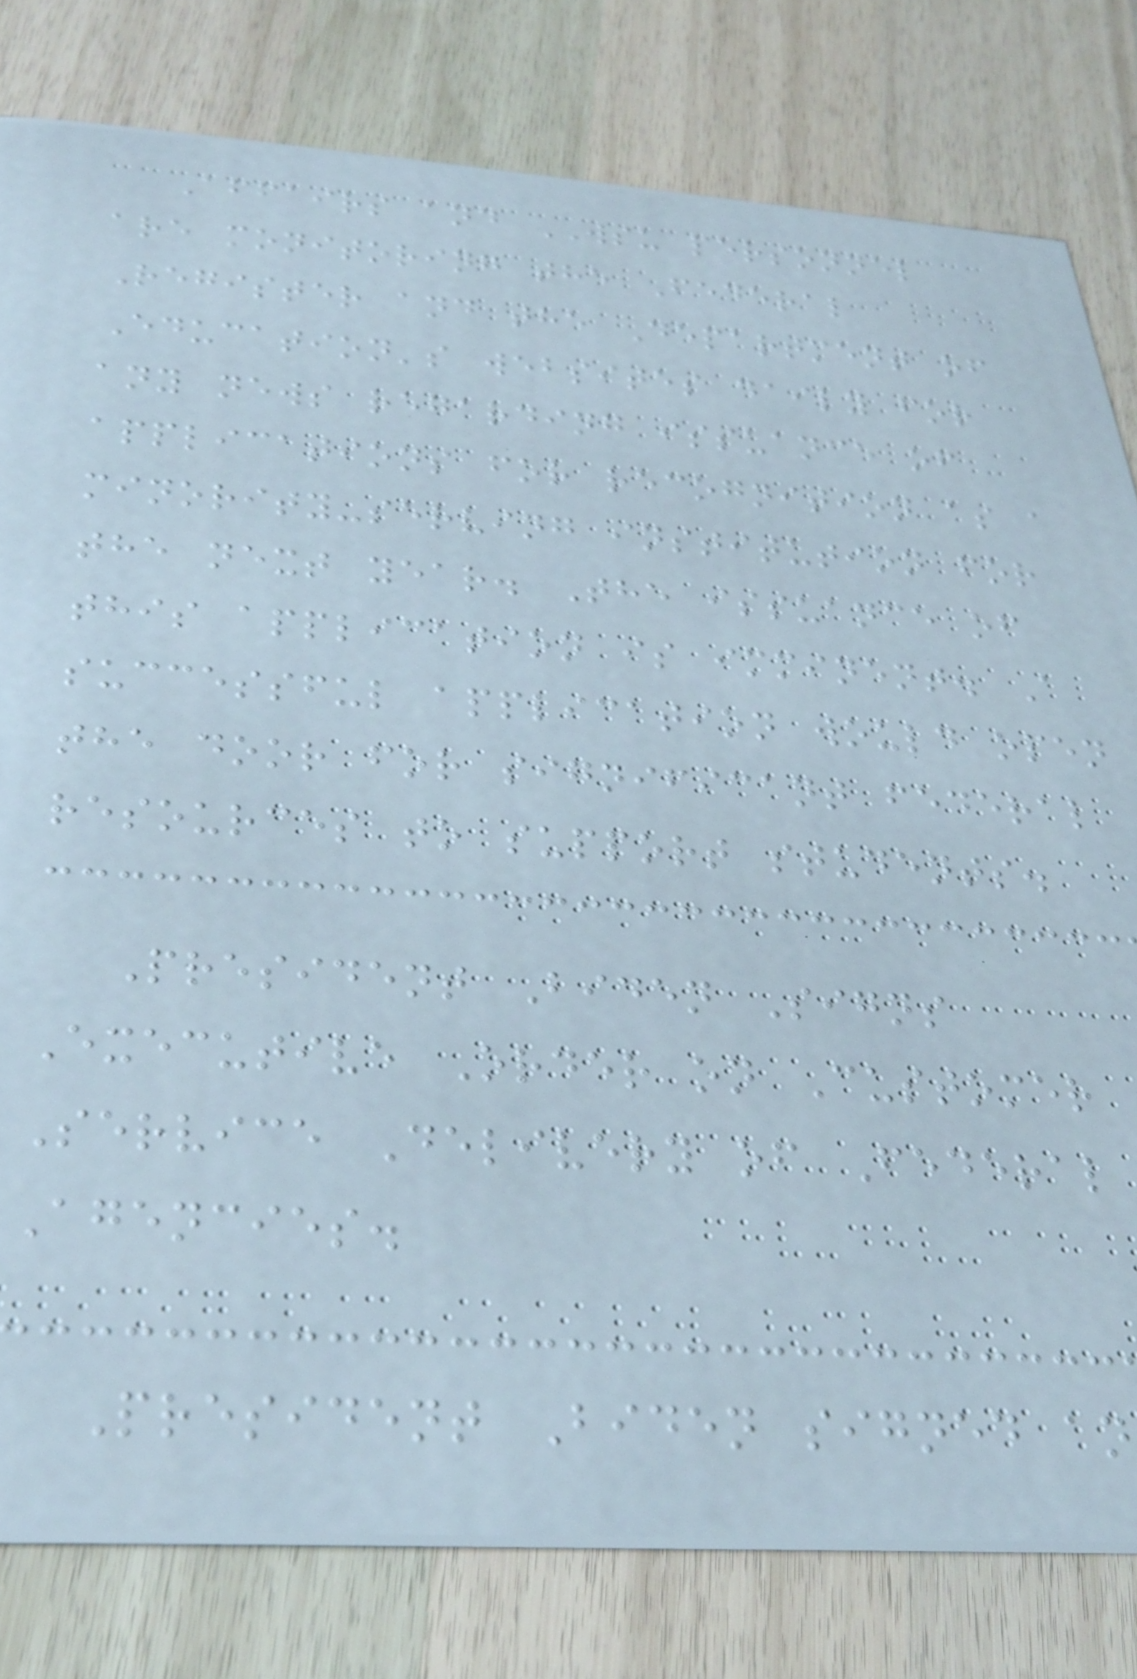Affairs and WSU personnel
are monitoring the Federal
Register and the Department of
Education's websites daily for
any news regarding issuance of
applications for recognition as a
minority-serving institution for
the next year. The issuance of
this application is imminent. A
successful application would open
the door for significant federal
resources to support students.
President Biden Signs
Executive Order on Customer
Service Delivery of Federal
Agencies.
President Biden signed an
